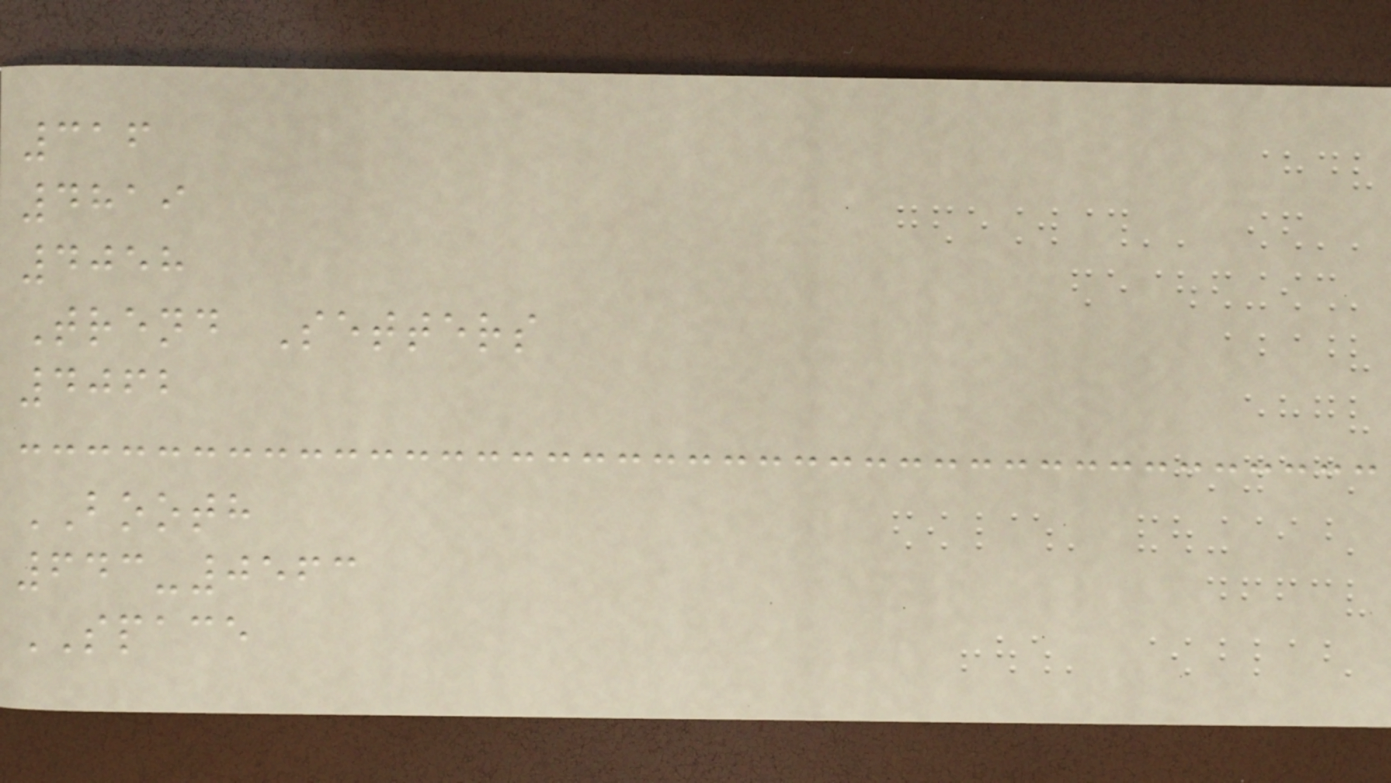316
4819
4058
Trend Setters
4062
BOOTH
643-0563
SPACE
